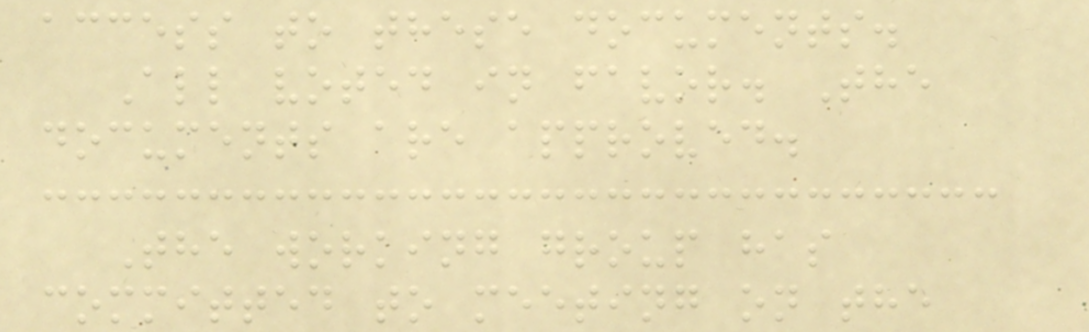access to these documents.
All voted in favor. The
documents are approved.
The working group has
committed to meeting on the
